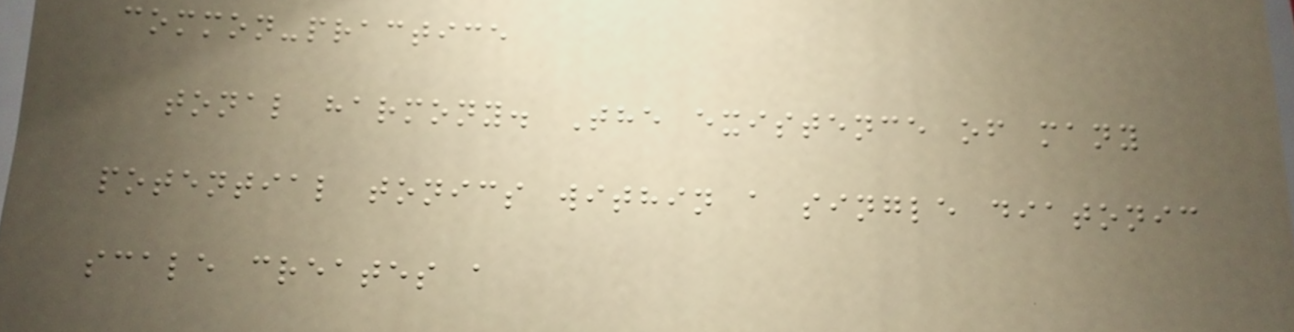common-practice
tonal harmony. The existence of many
potential tonics within a single diatonic
scale creates a
